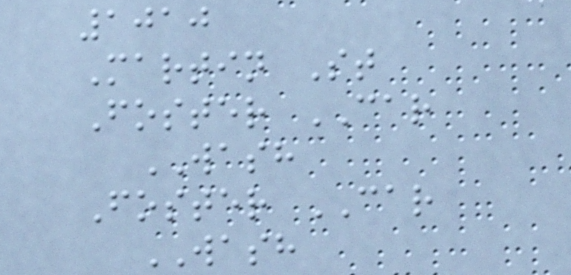1010
Martin St
Foster CAR
WASH
Foster CAR
WASH
